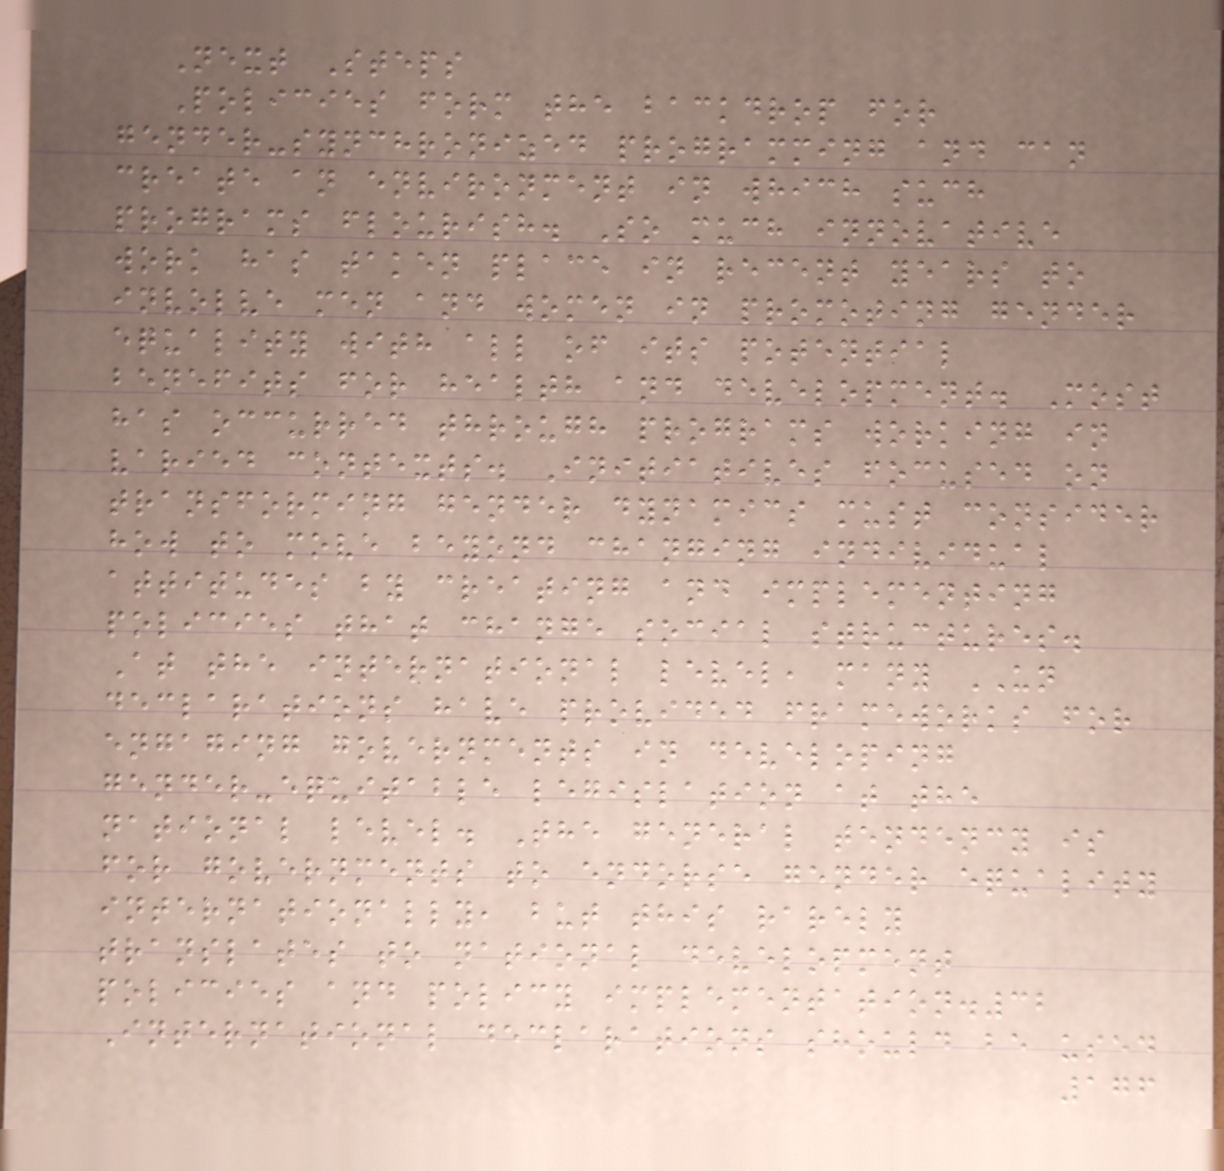Next Steps
Policies form the backdrop for
gender-synchronized programming and can
create an environment in which such
programs flourish. So much innovative
work has taken place in recent years to
involve men and women in promoting gender
equality with all of its potential
benefits for health and development. Most
has occurred through programs working in
varied contexts. Initiatives focused on
transforming gender dynamics must consider
how to move beyond changing individual
attitudes by creating and implementing
policies that change social structures.
At the international level, many UN
declarations have provided frameworks for
engaging governments in developing
gender-equitable legislation at the
national level. The general tendency is
for governments to endorse gender equality
internationally, but this rarely
translates to national development
policies and policy implementation.32
International declarations should be used
176
